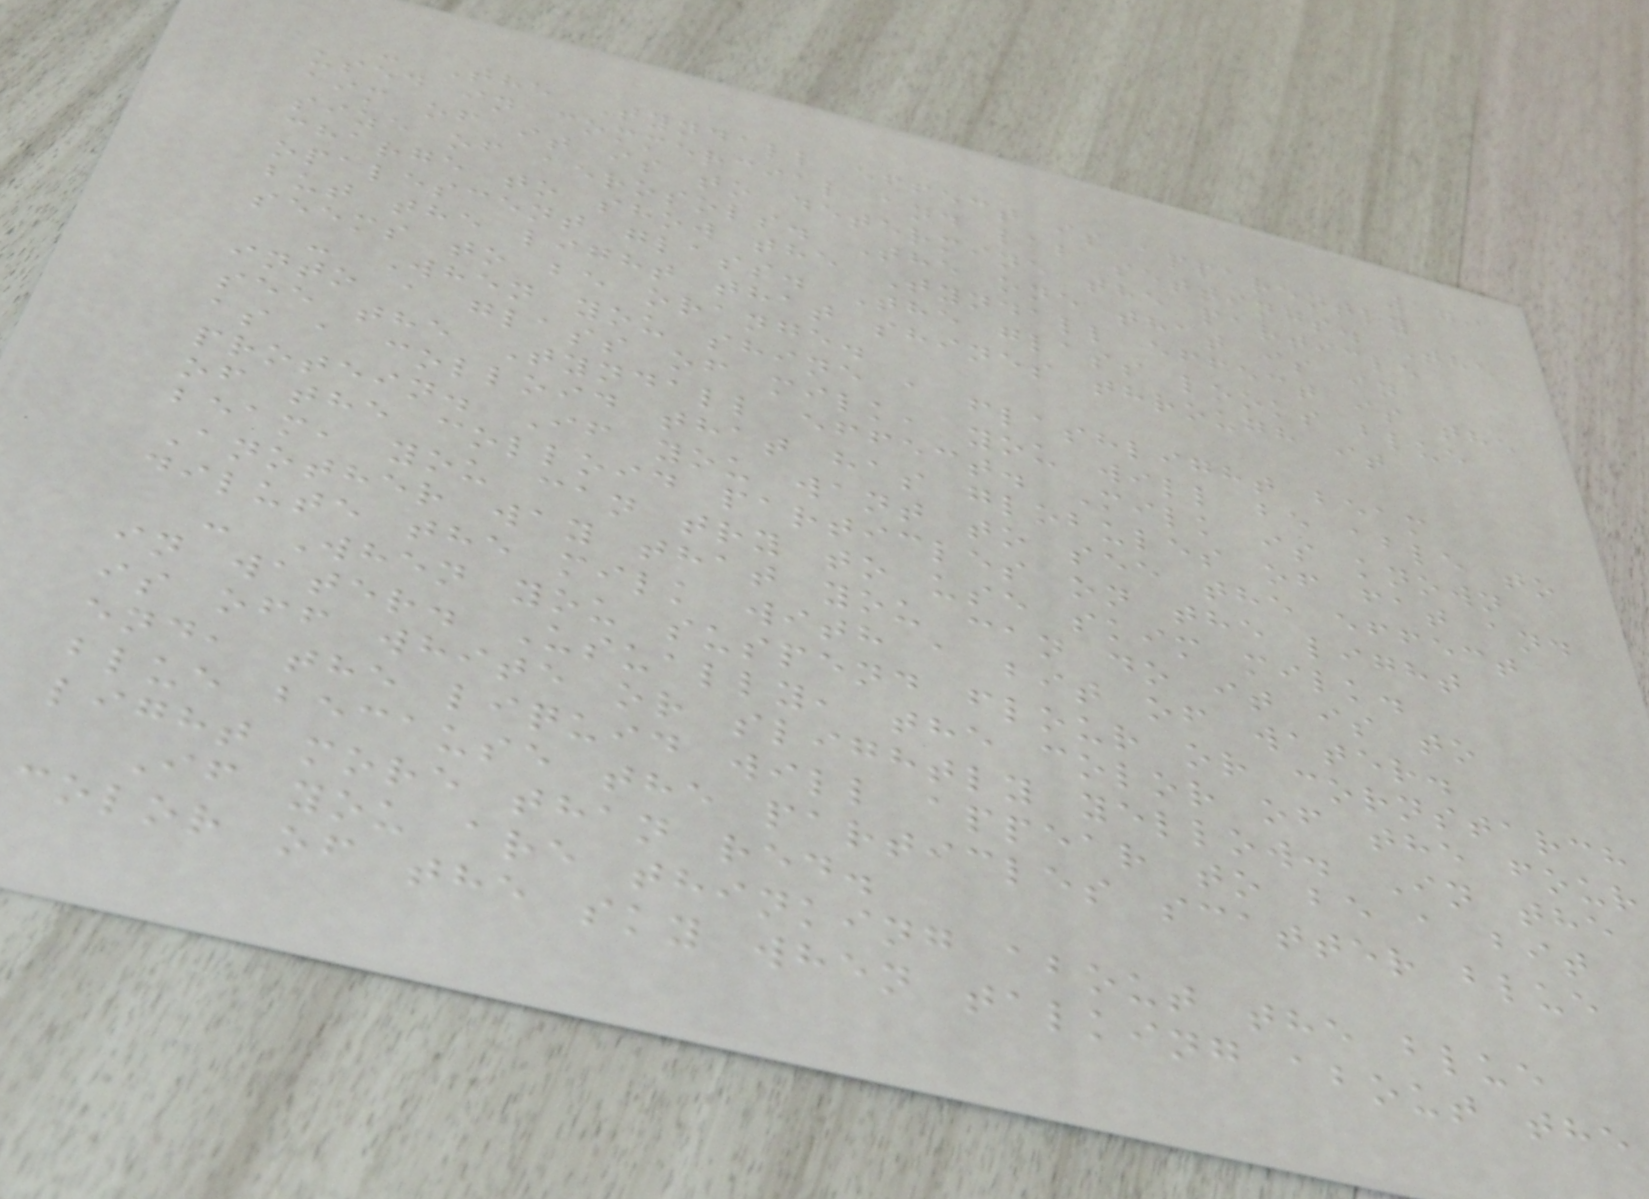179
- The Tyndall effect is apparently
used in commercial and lab settings. The
aim of it is to determine the particle
size of aerosols. The one that is in
charge to show the Tyndall effect is the
opalescent glass. The glass looks blue
but the light that shines through it
seems to be orange.
- When you shine a flashlight beam
into a glass of milk, you will be able to
see the Tyndall effect. Milk is known
as a colloid that has globules of fat and
protein. If you want to see the effect
of the colloid particles on the light
beam, you can try to use skim milk.
Another way that you can do it is to
dilute the milk with a bit of water.
- When you suspend flour or cornstarch
in water. Usually, the color of the four
is off white or slightly yellow. In the
end, the liquid will appear to be a bit
blue because the particles scatter blue
light more than red.
If you are thinking about the blue
color of the sky when talking about the
